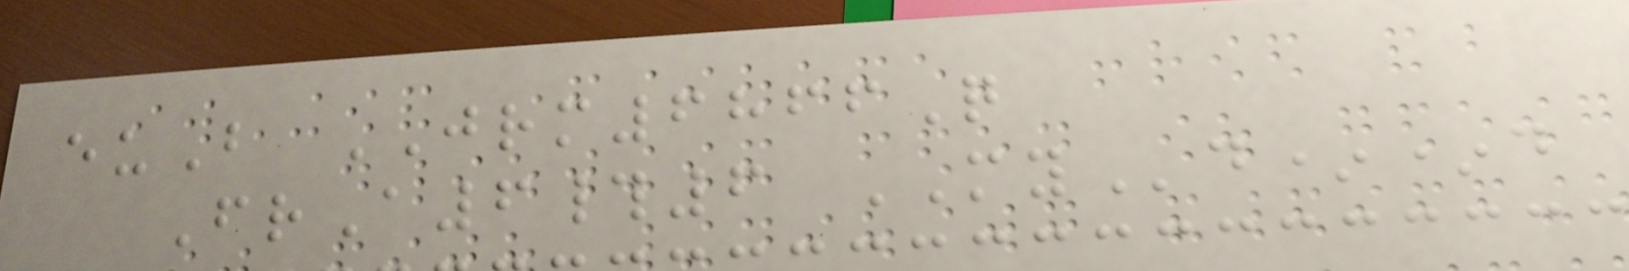euB JRM6866Q
FrA6#6 MYd**d
